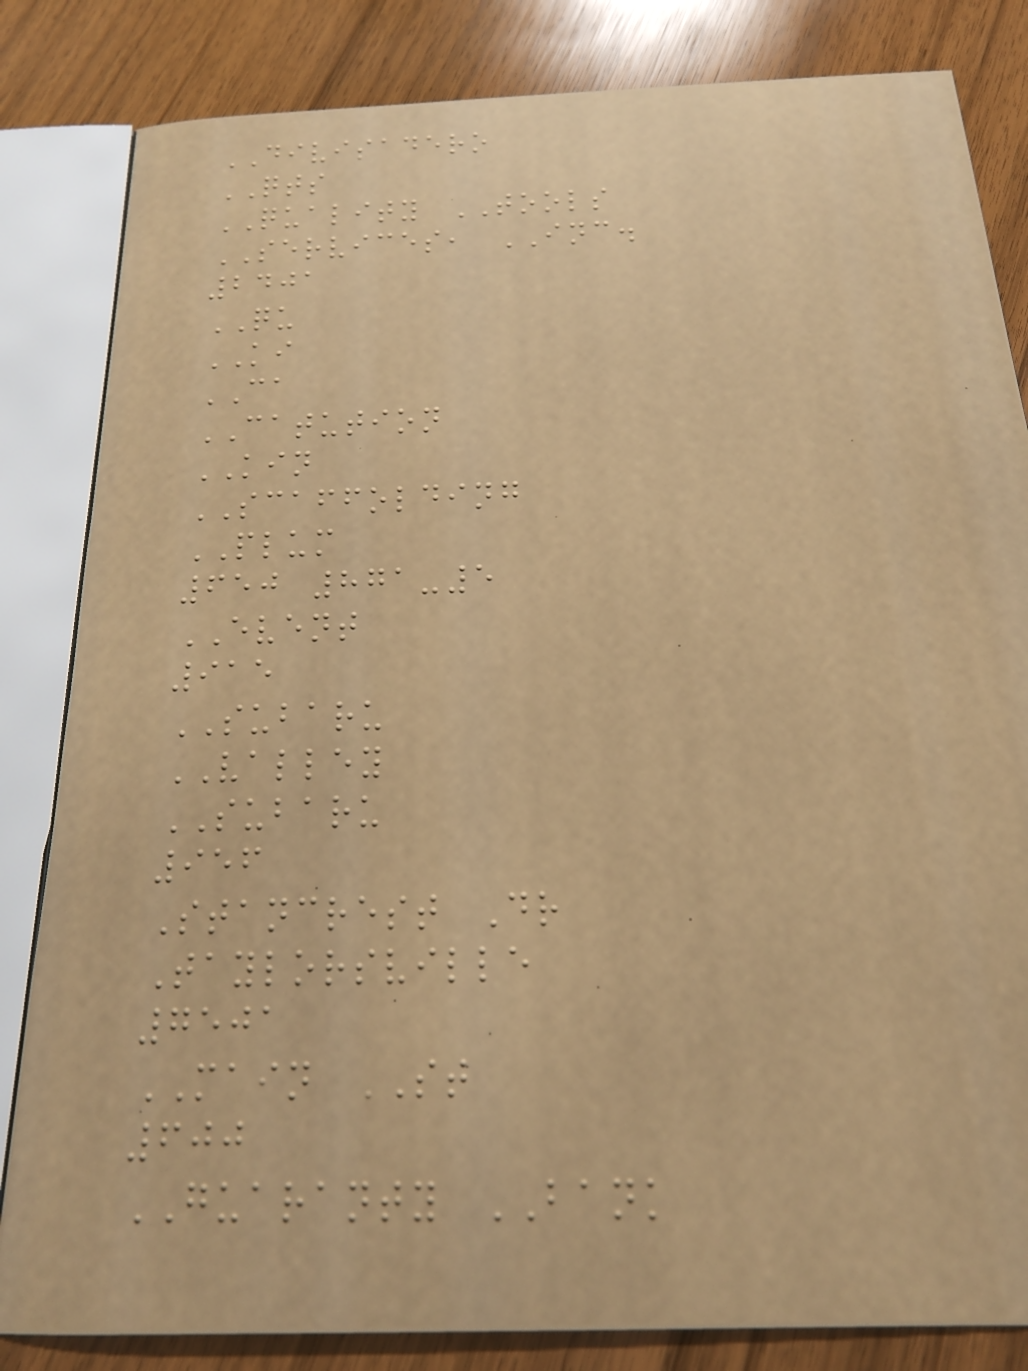DIVISADERO
QTS
QUALITY TOOLS
SERVICES, INC.
2401
QU
KI
CA
CATUTION
KIN
SCAFFOLDING
PLUM
650 871-5
EVENT
915
SUBARU
VALLEY
SUBARU
956
Stancrest Dr
Taylorsville
7501
MAIN ST
600
GUARANTY BANK
